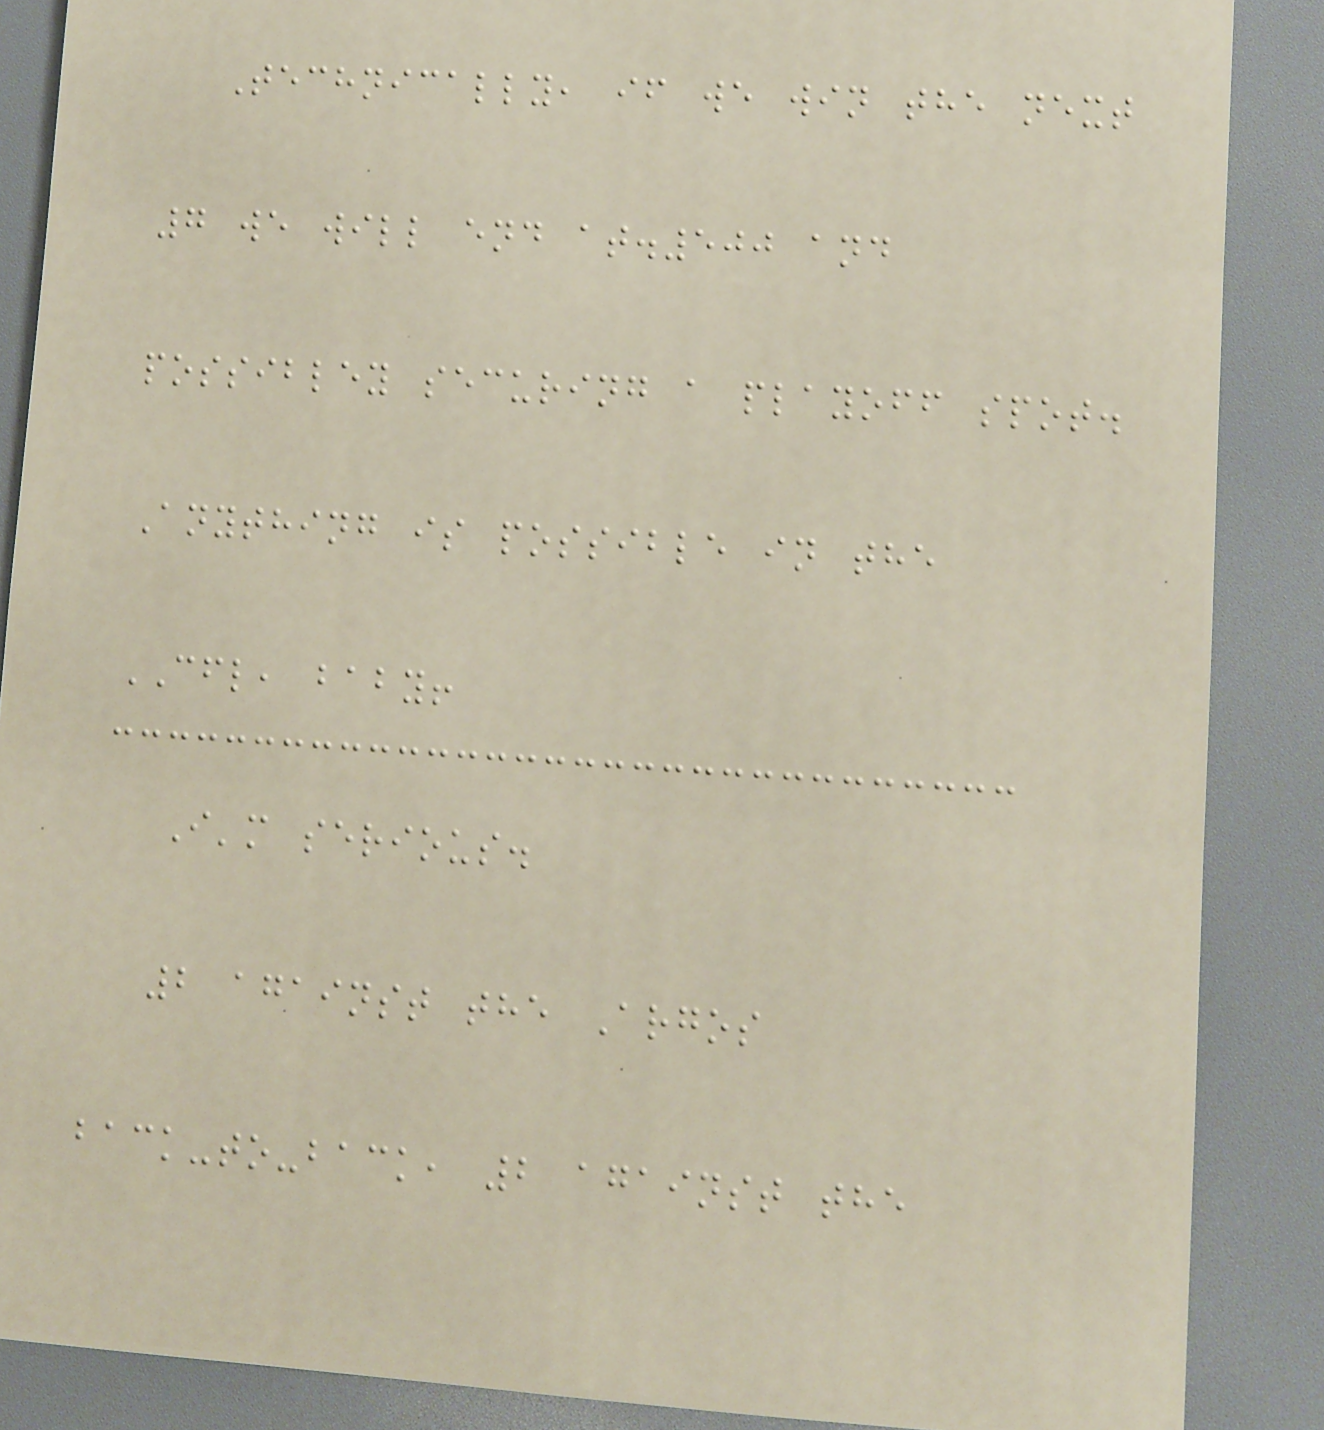Technically, if we win the next
7 we will end at.500 and
possibley securing a playoff spot.
Anything is possible in the
CFL, baby!
I'm serious.
2 against the Argos
back-to-back, 2 against the
